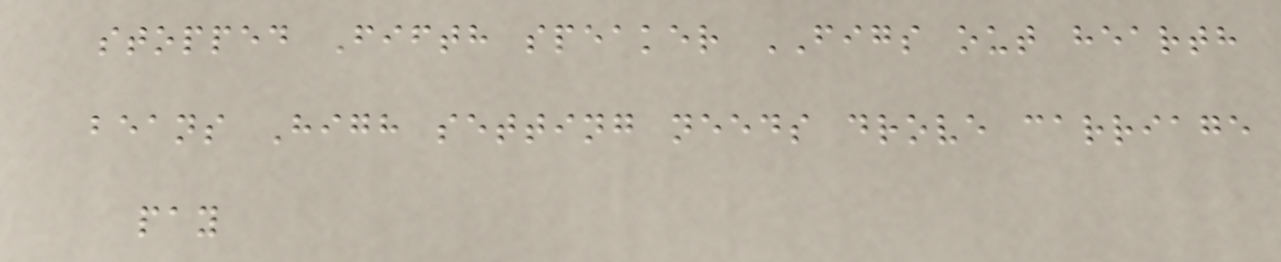stopped Fifth speaker FIGS out hearth
beans High setting needs drove carriage
pay
